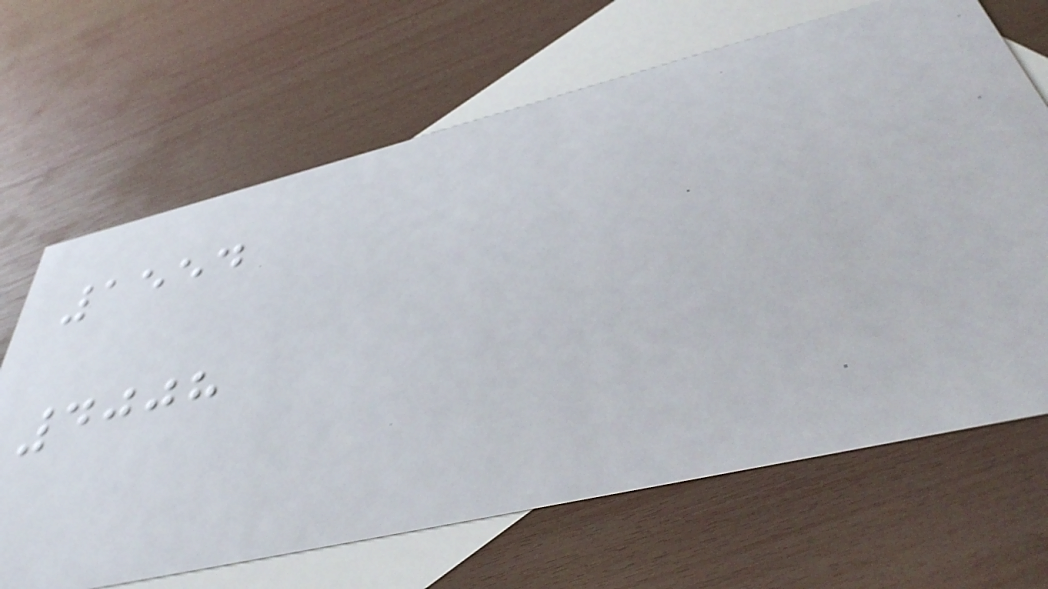1554
4008
